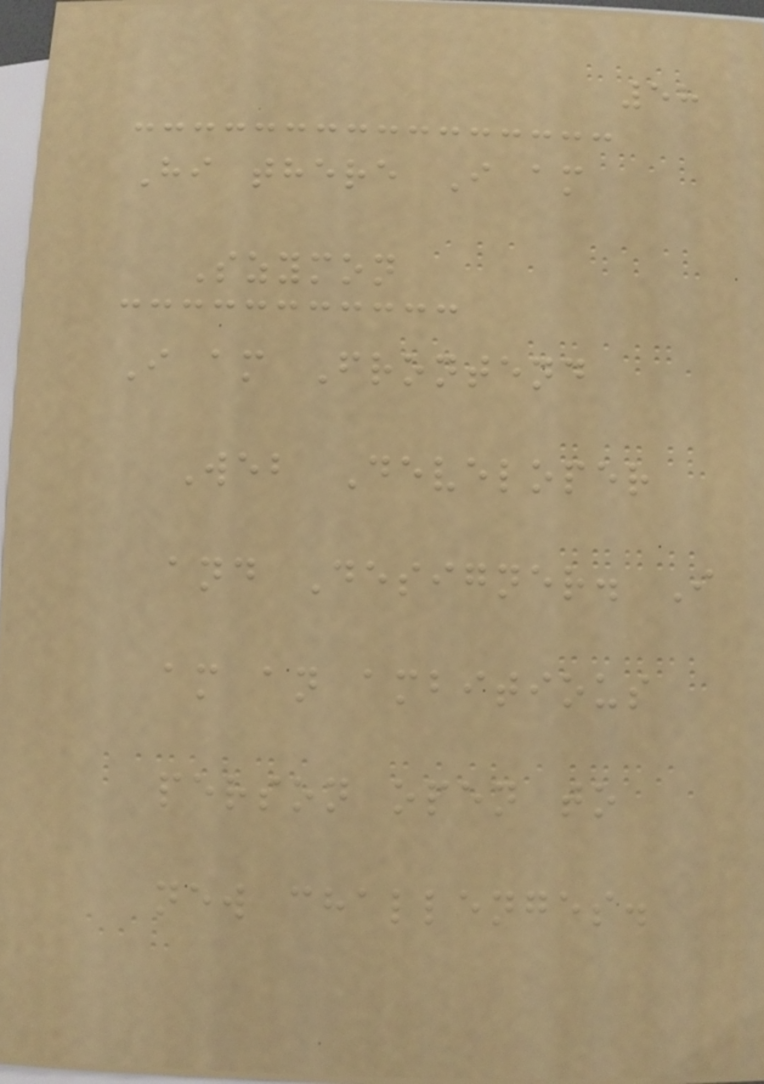58
Hi there I am
Szymon
I am Frontend
Web Developer
and Designer. I
am an ambitious
person open to
new challenges.
